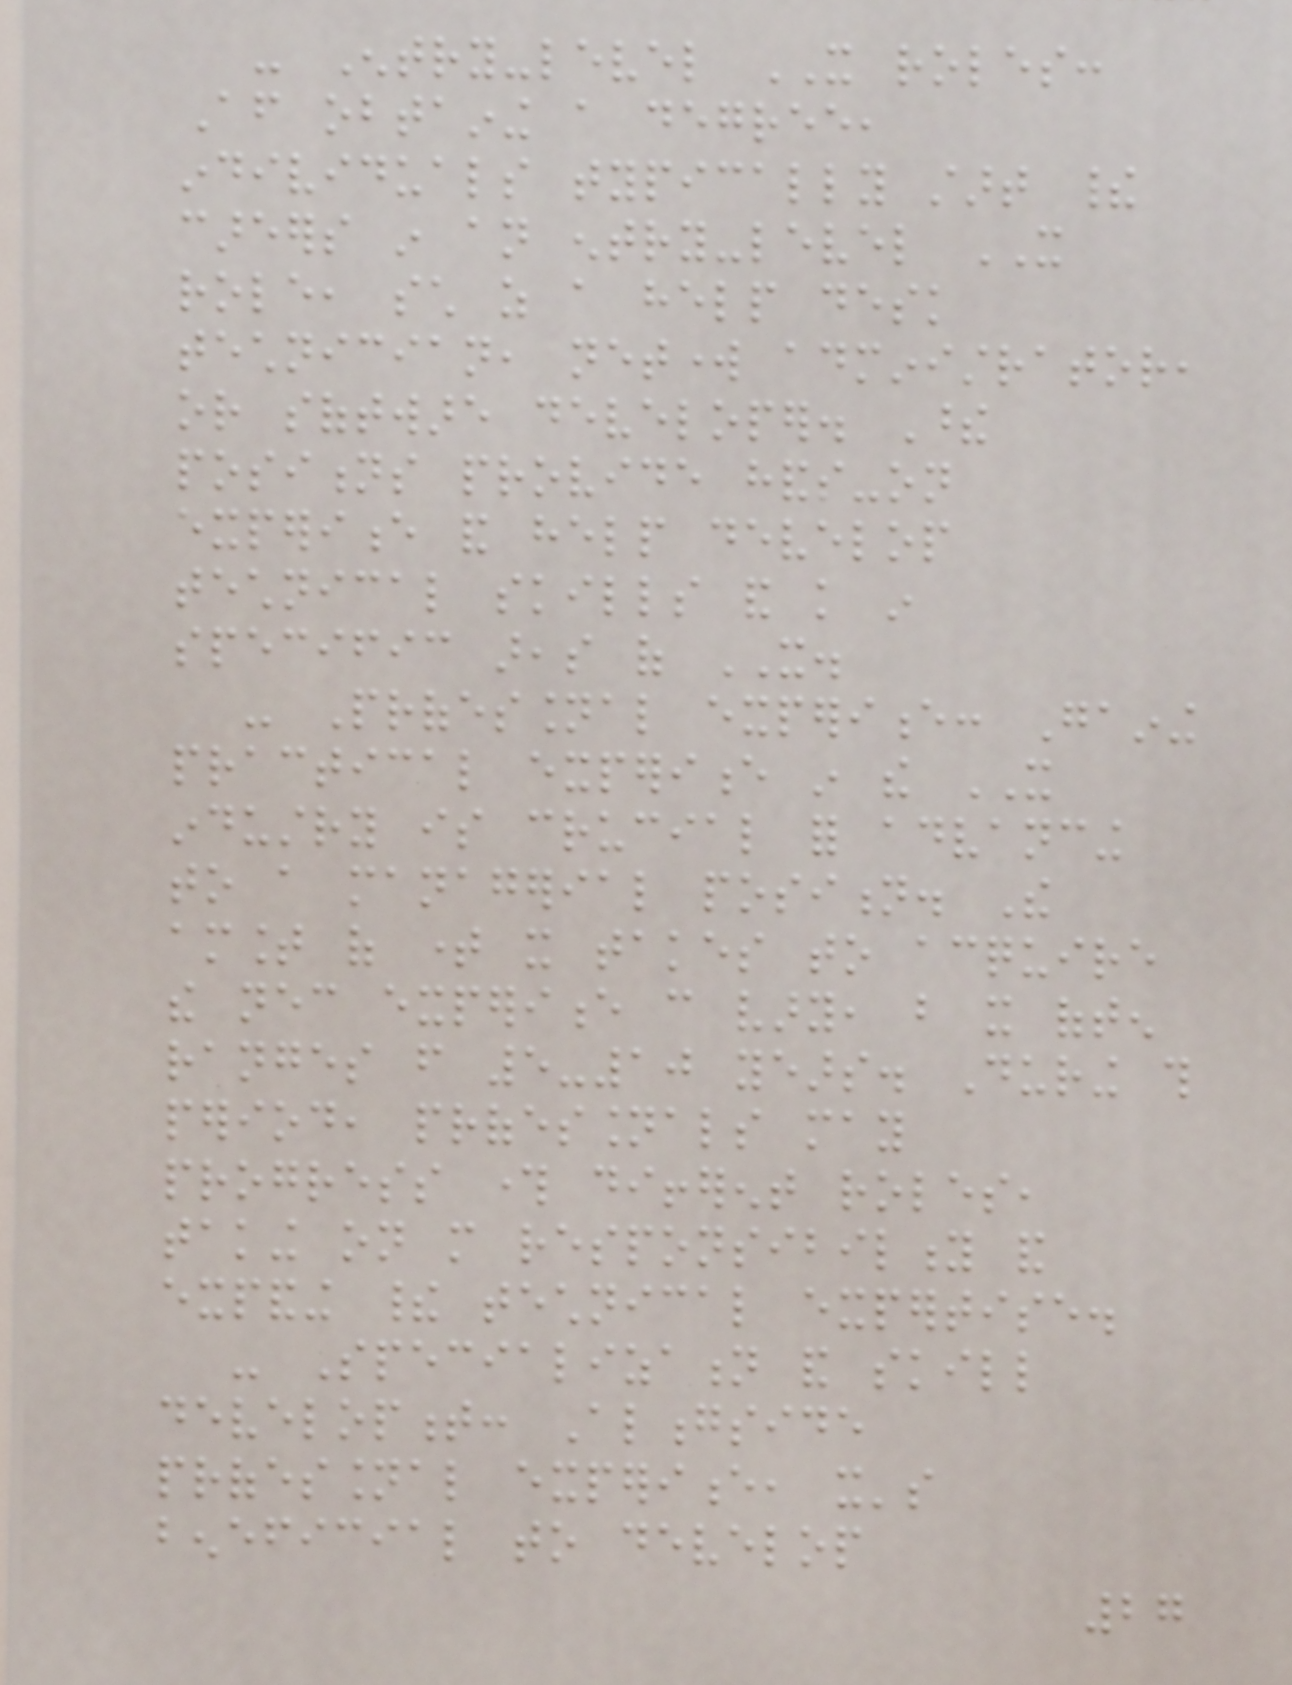- Entry-level IT roles:
After obtaining a degree,
individuals typically start their
careers in an entry-level IT
role, such as a help desk
technician, network administrator,
or software developer. These
positions provide hands-on
experience and help develop
technical skills and knowledge in
specific areas of IT.
- Professional experience: Gaining
practical experience in the IT
industry is crucial for advancing
to a managerial position. The
amount of time it takes to acquire
the necessary experience can vary, but it often
ranges from 5-10 years. During this
period, professionals may
progress through different roles,
taking on more responsibility and
expanding their technical expertise.
- Specialization and skill
development: Alongside
professional experience, it's
beneficial to develop
27
